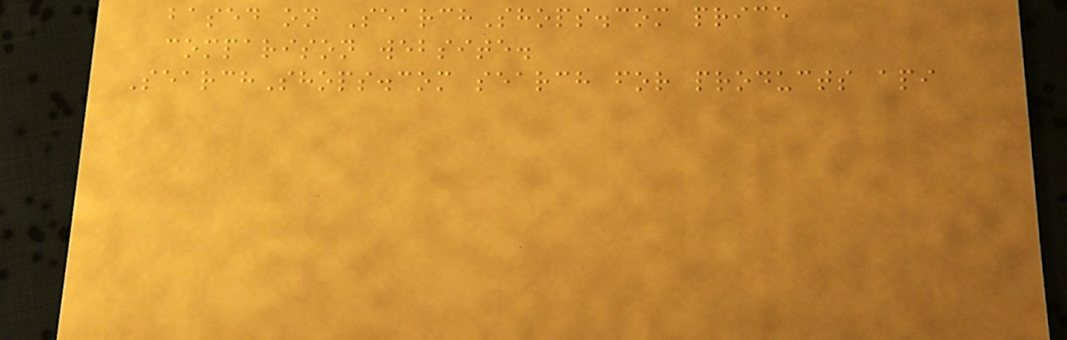based on SearchShops.com price
comparison website.
SearchShops.com search for products api
